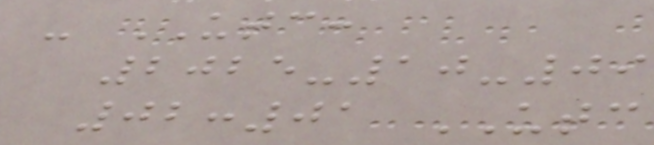- UTC:
2025-10-09
02:01 UTC
